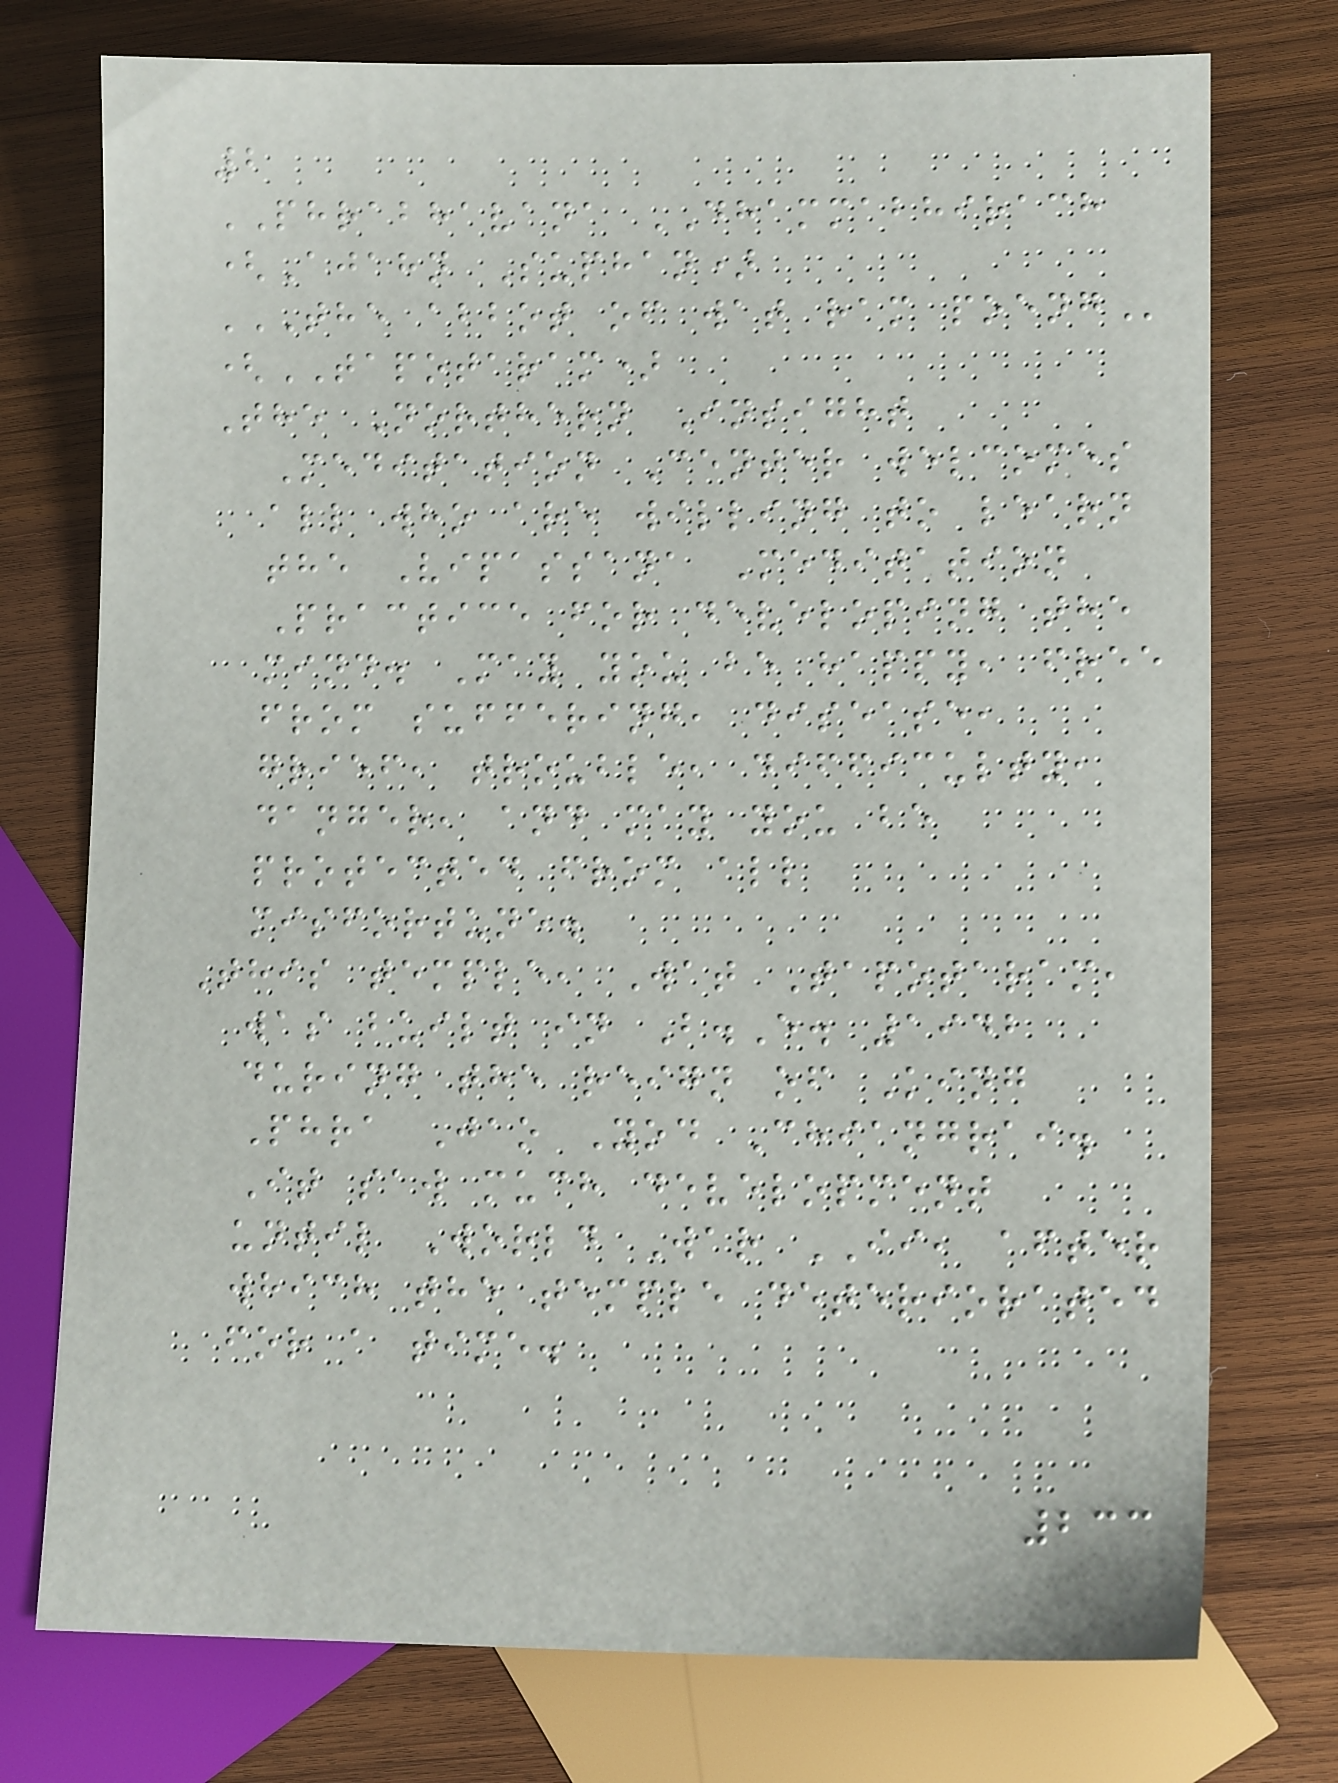2
PHRABHAVANA DHAMMABHIRACH
(Ajahn Suphan)
THE ABBOT OF WAT RAM POENG
(TAPOTARAM)
The Northern Insight
Meditation Center welcomes
all who are willing to learn
the Vipassana Meditation
Practice for developing the
mind. May you be happy, free
from suffering, disease,
grief, trouble, difficulty,
danger, and may you be
protected from all
misfortune.
This temple, Wat Tapotaram,
was built in B.E. 1942
during the reign of King
Phra Jao Yod Chiangrai.
It saw much development
until World War II, after
which the temple deteriorated
for a time.
233
